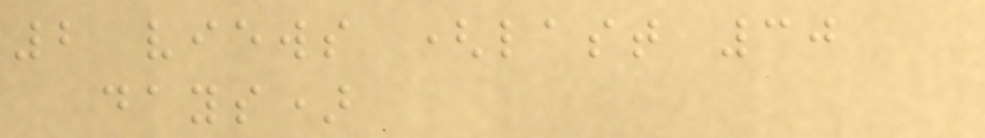2 views (last 30
days)
